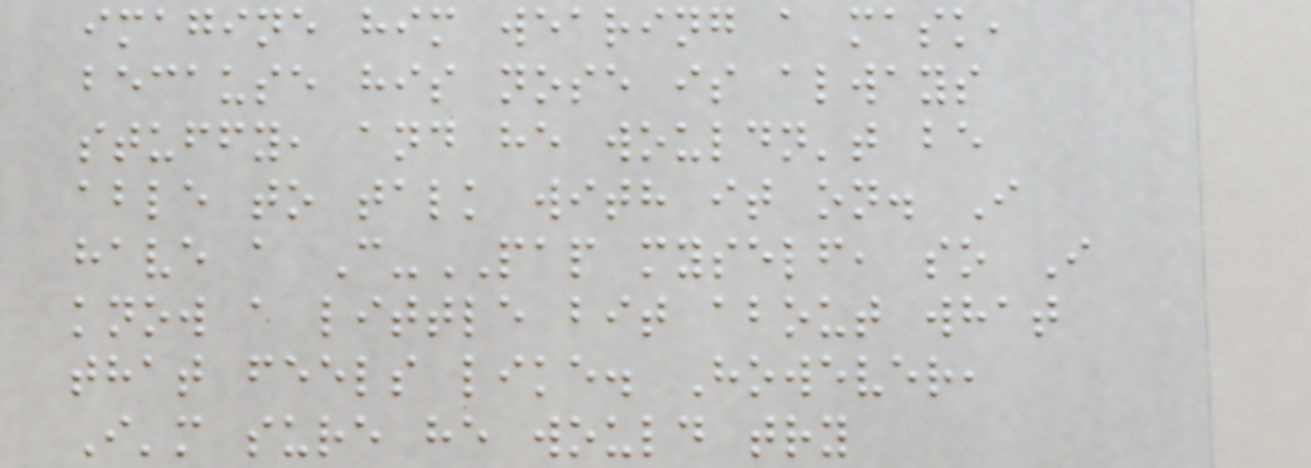imagine him wearing a mask,
because his nose is always
stuffy, and he wouldn't be
able to talk with it on. I
have a C-PAP myself, so I
know a little bit about what
that feels like. However,
I'm sure he would try
